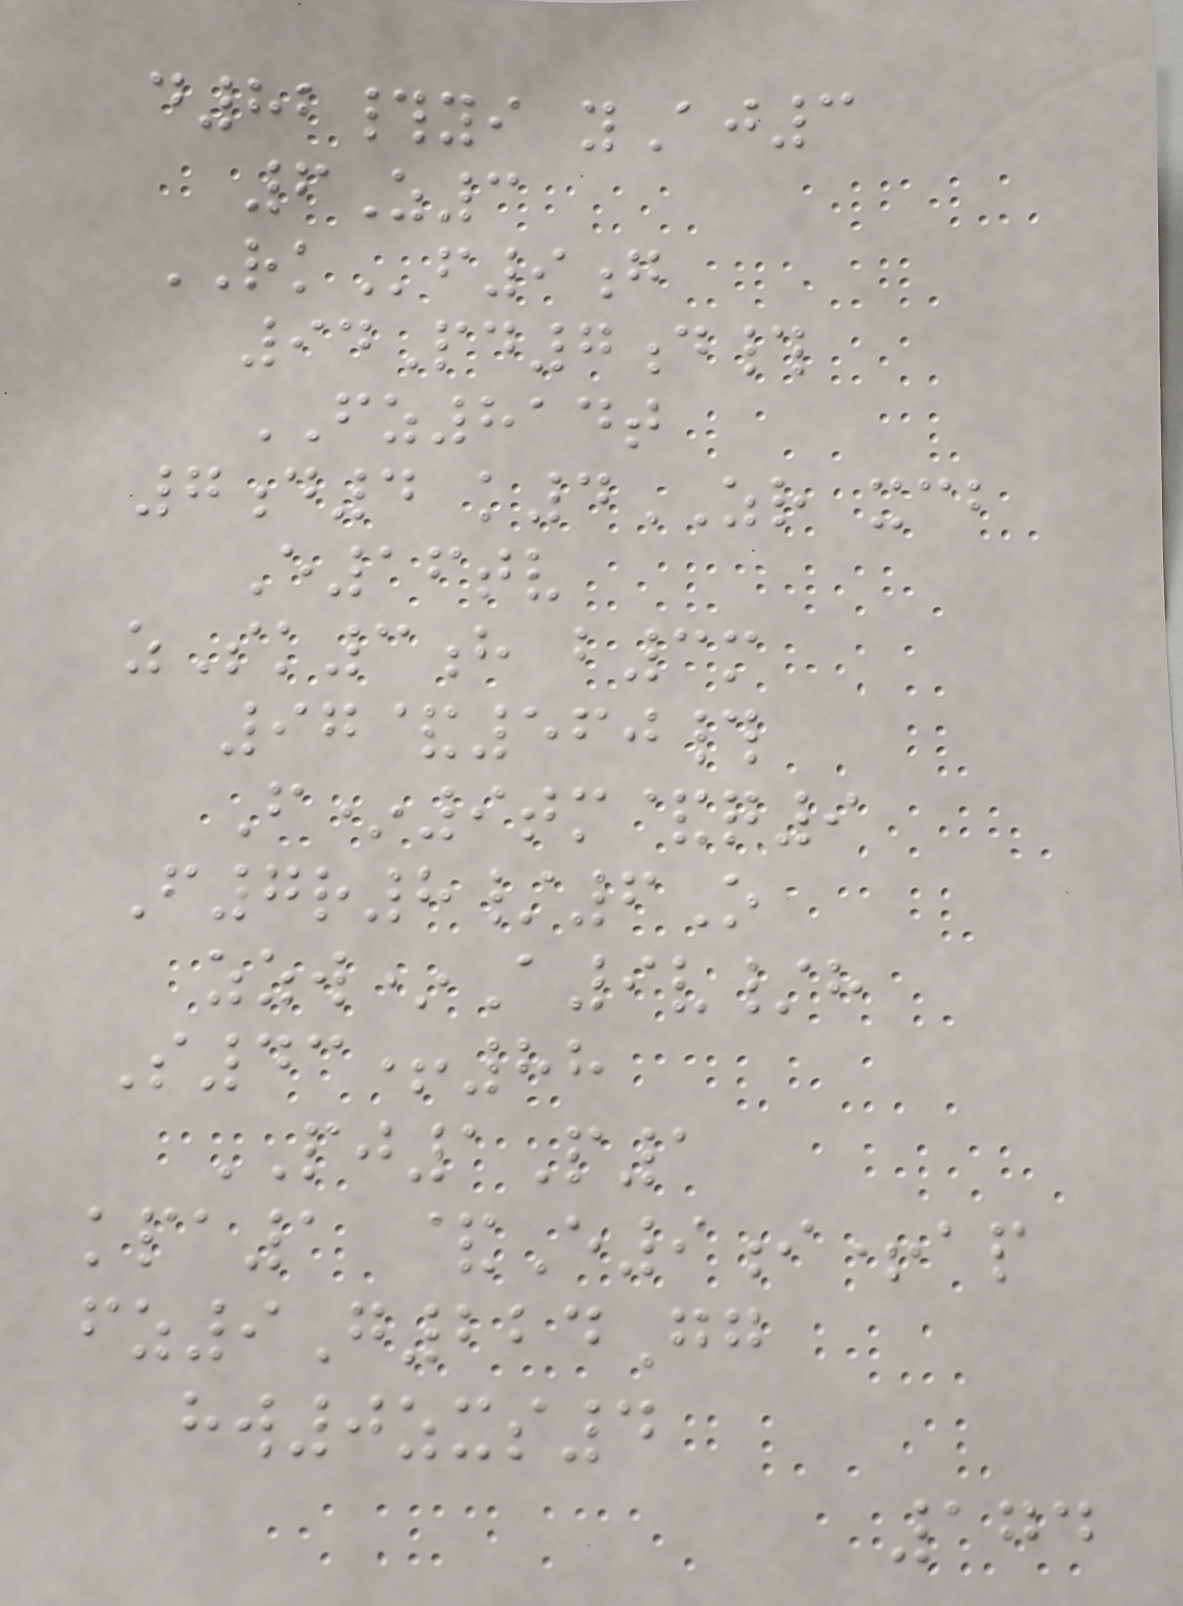d82#yi yAj3
6Z3
RKf9g
94Pd7d#
FZ814t
7d4 k4ZR xcb
E16tv
zSk3h b3m
97&560#
F*9tm&q9
F7r8/6O
zzw*A9v/h
S43+88
PJ1P1
kpa1 &E9i+ap
fz9G224Gg
hw0zxs4
174
